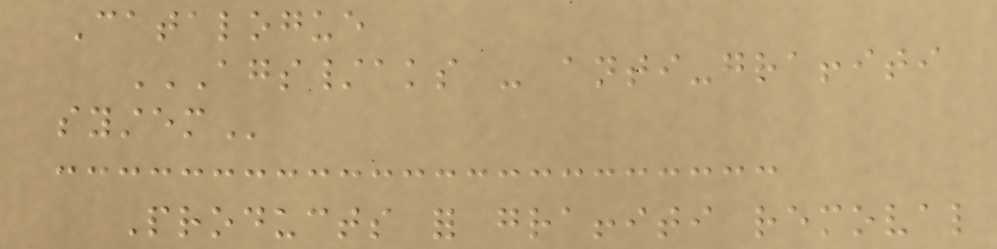Catalogue
AGS/AKS - ANTI-GRAFFITI
SYSTEM
Products for graffiti removal
